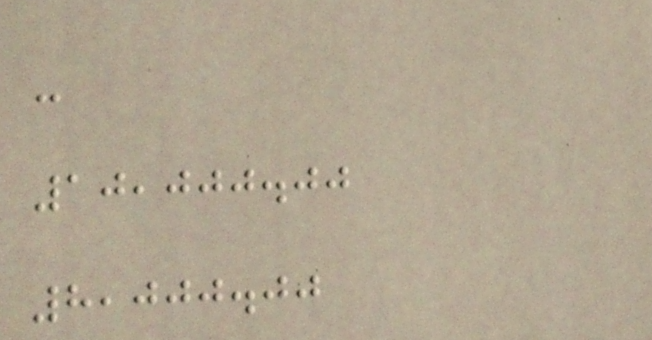-
10,000.00
8,000.00
